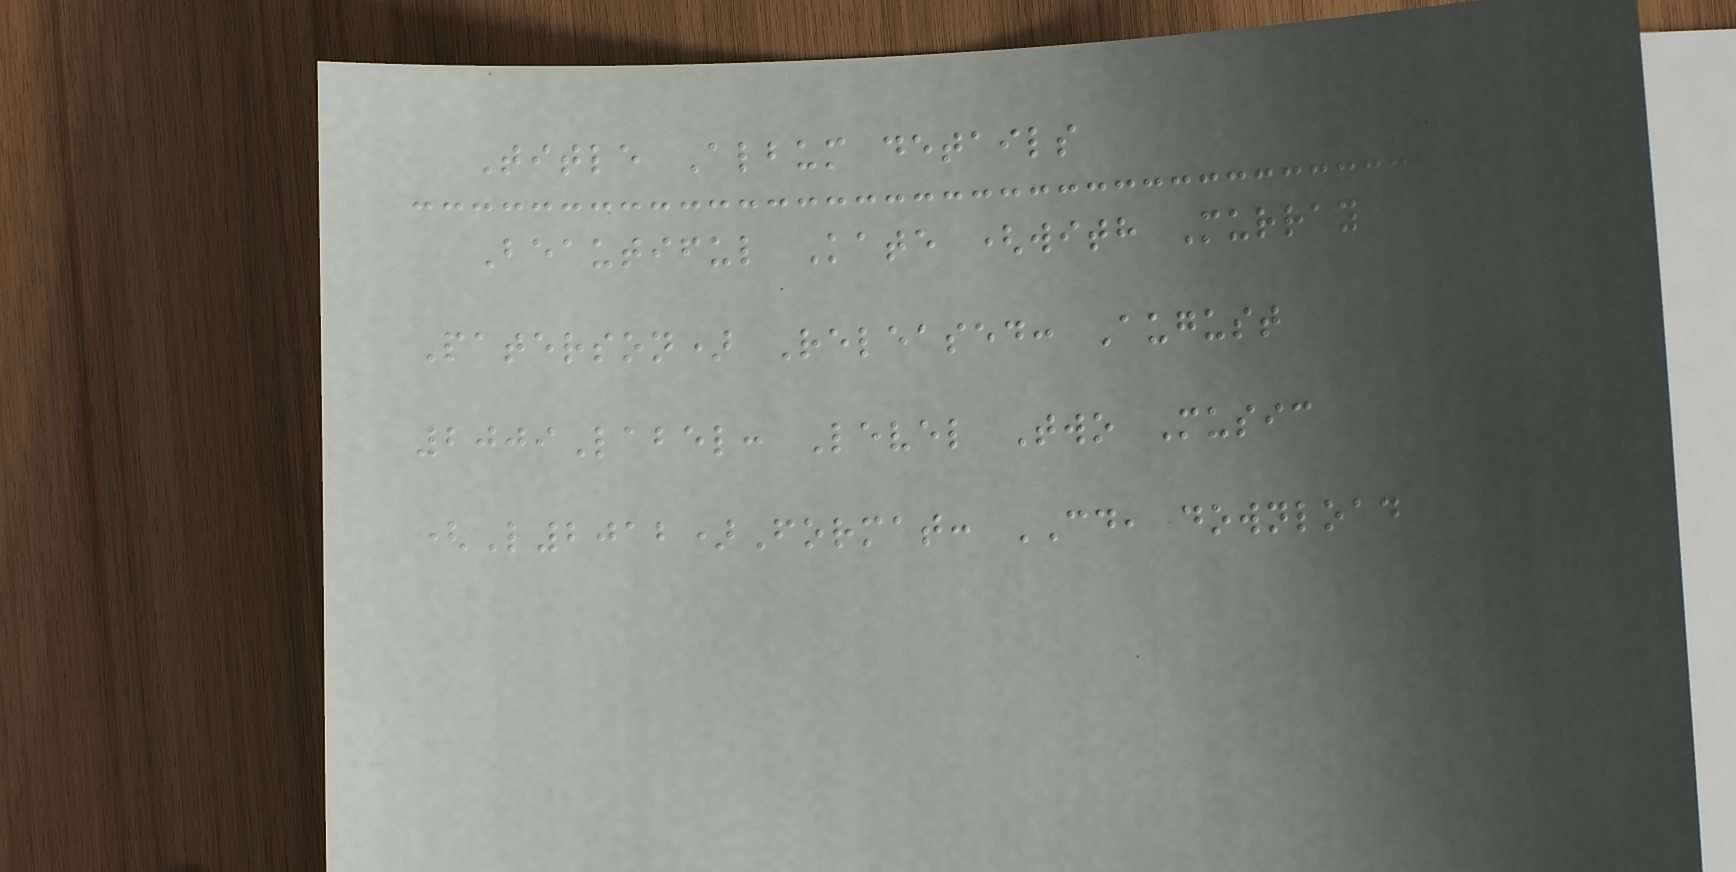Title Album details
Beautiful Kate (with Murray
Paterson) Released: August
2009Label: Level Two Music
(L2012)Format: CD, download
